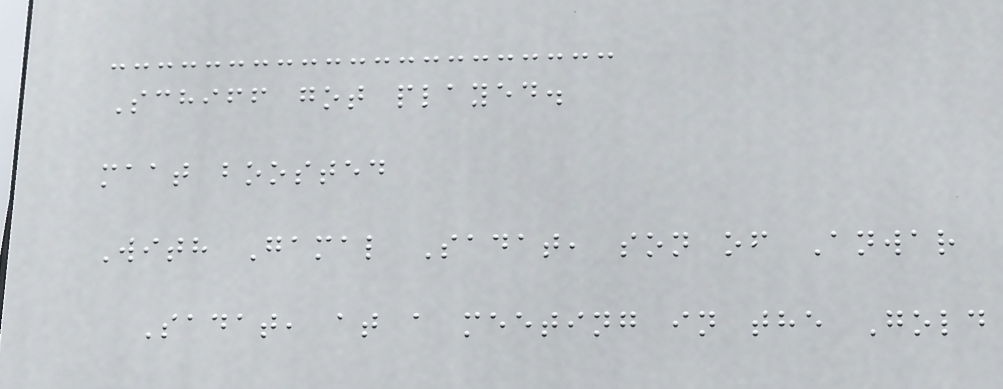Schiff got played.
maat boosted
With Gamal Sadat, son of Anwar
Sadat, at a meeting in the Gold
